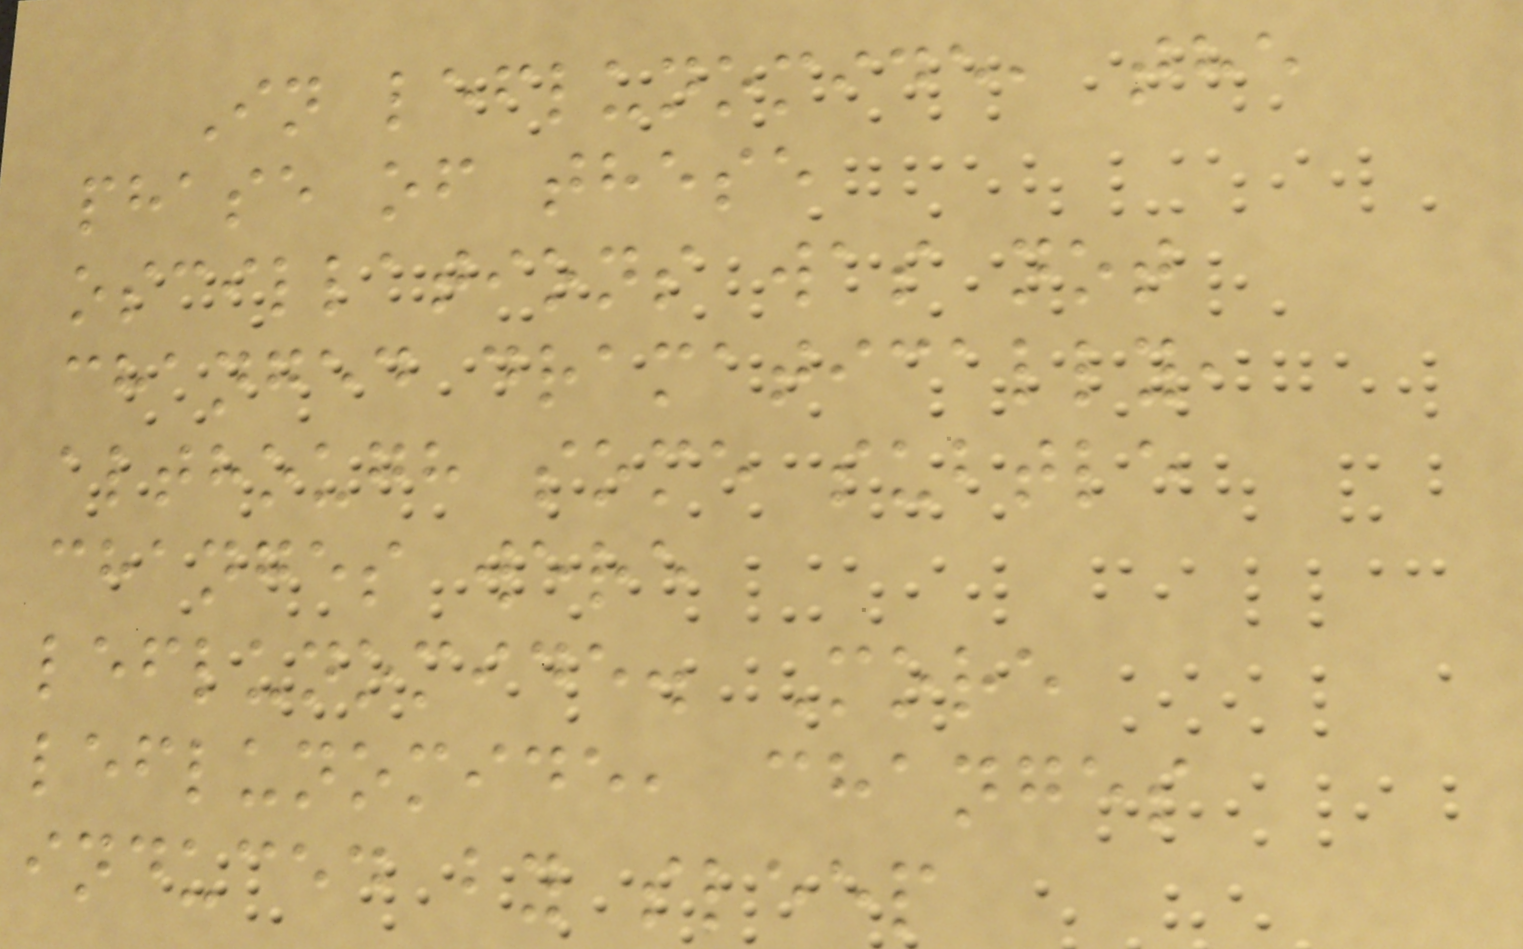In leflunomide, the
phase of these
oscillations was not
changed dramatically,
although some subtle
changes were
leflunomide. More
leflunomide, changes
induced by sleep
